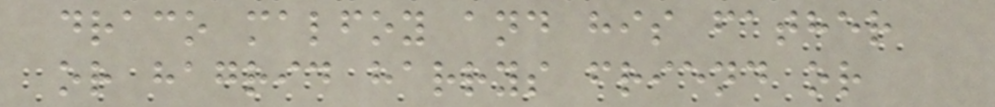draco malfoy and his father
or hagrid harrys friend or
